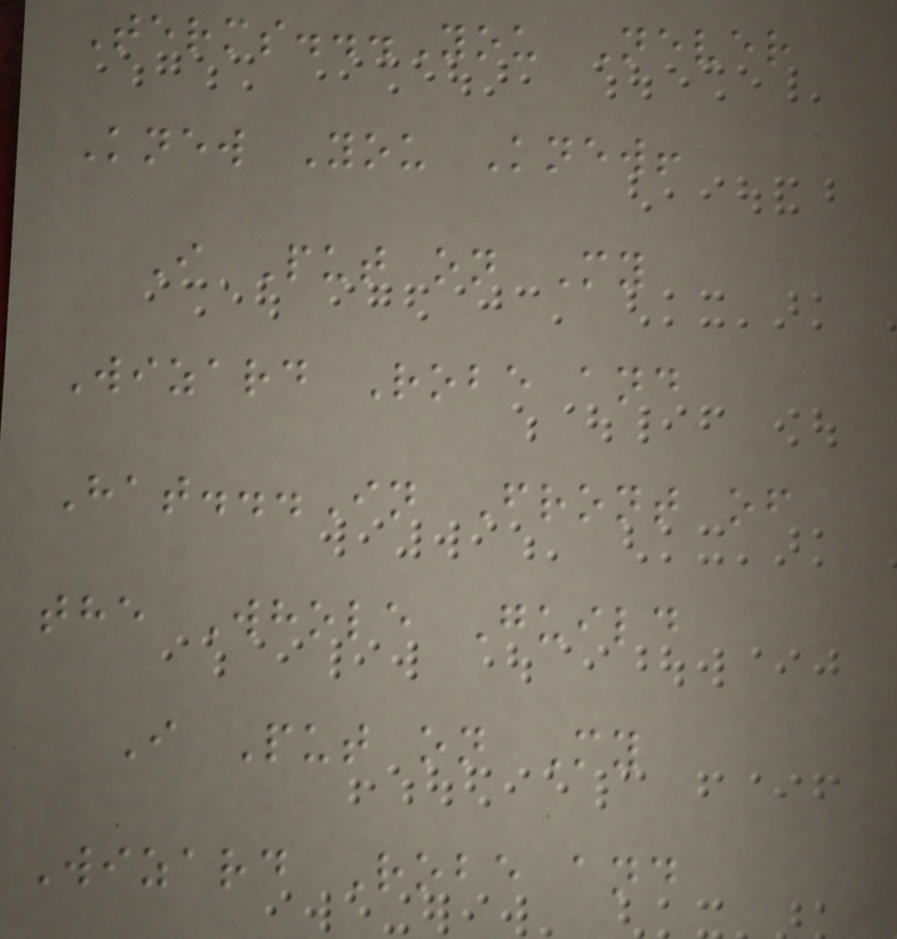Terms...You Never
Knew You Knew!
I Put on My
Wizard Robe and
Hat...In Front of
the Whole Guild
I Put on My
Wizard Robe and
